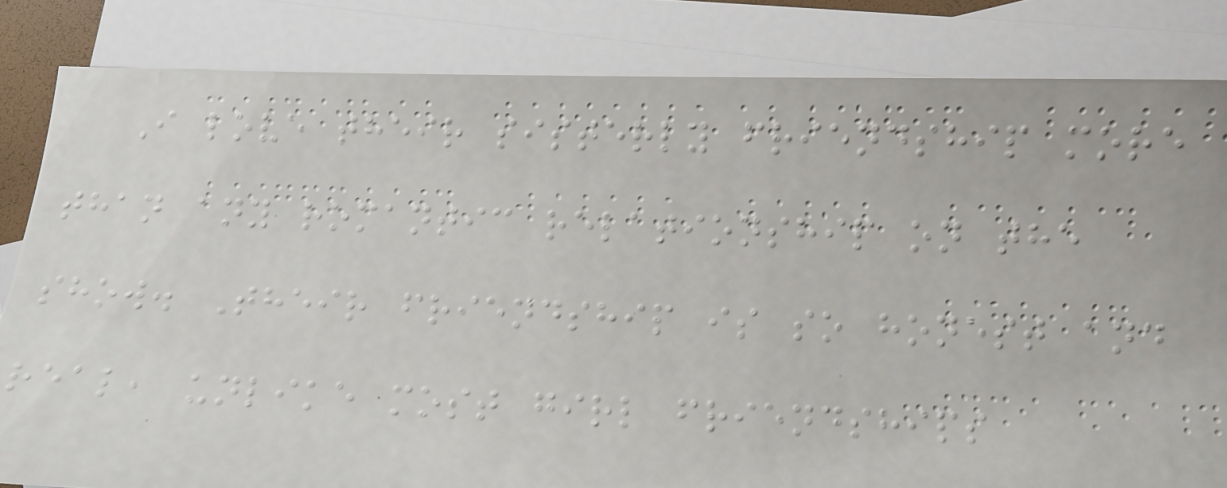I love their sisterly friendship more
than any romantic relationship on the
show. Their friendship is so honest and
real, unlike most girl friendships
